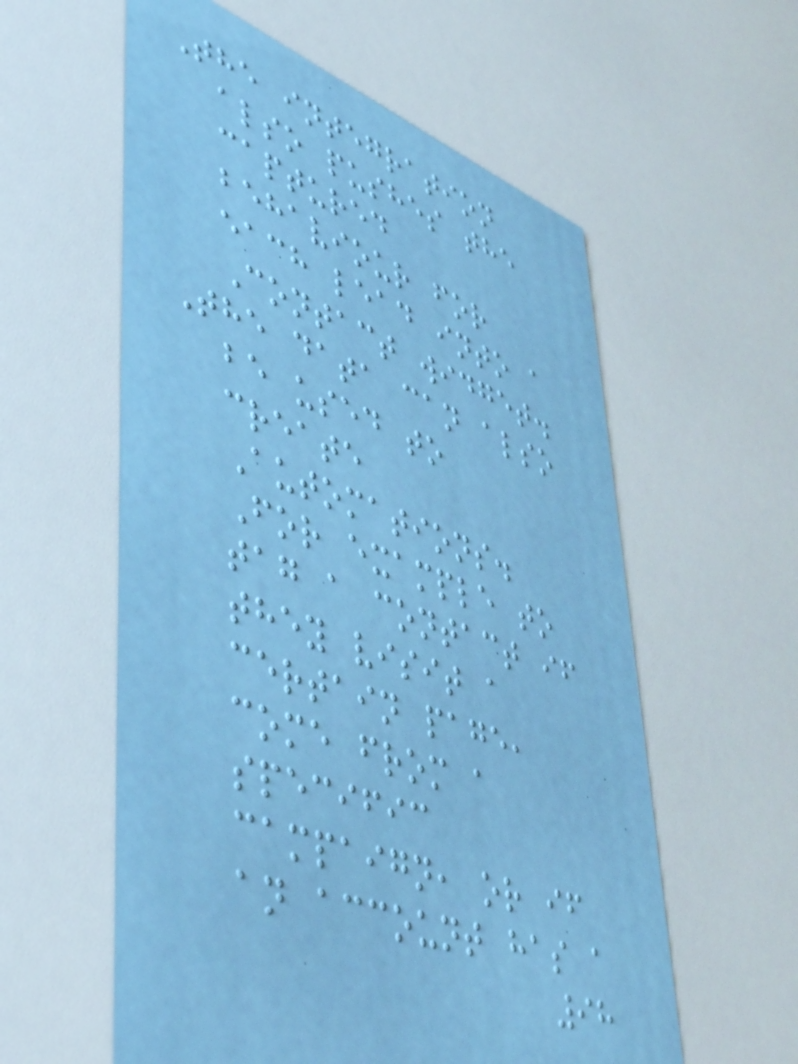The integration
also pushes the
captured
behaviour for
each lead into a
Contact widget.
The data can also
be used to
create
Automations.
For example to
tag a contact if
they visit a
certain page,
come from a
specific
campaign, or if
an account has a
98
